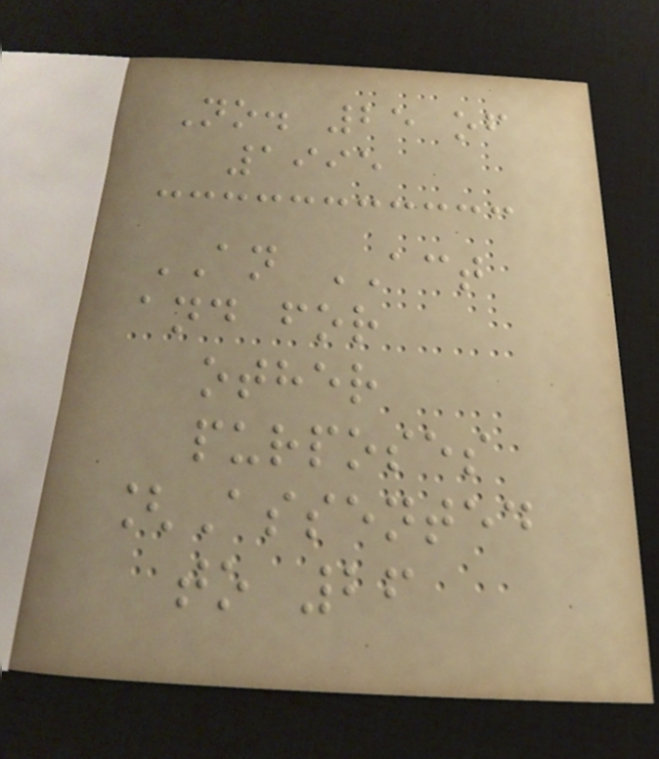No. 25 of
1995
AN ACT
and for
other
purposes
[Assented
to 26
